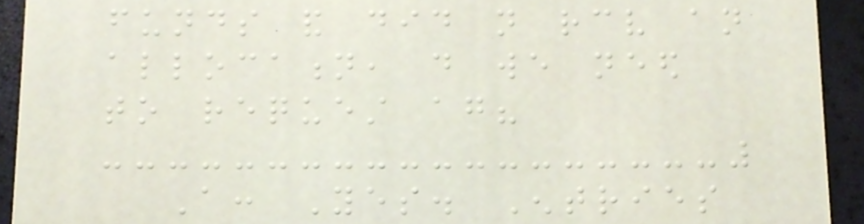funds and did not receive an
allocation, do we need
to request again?
A: Yes. Entries
